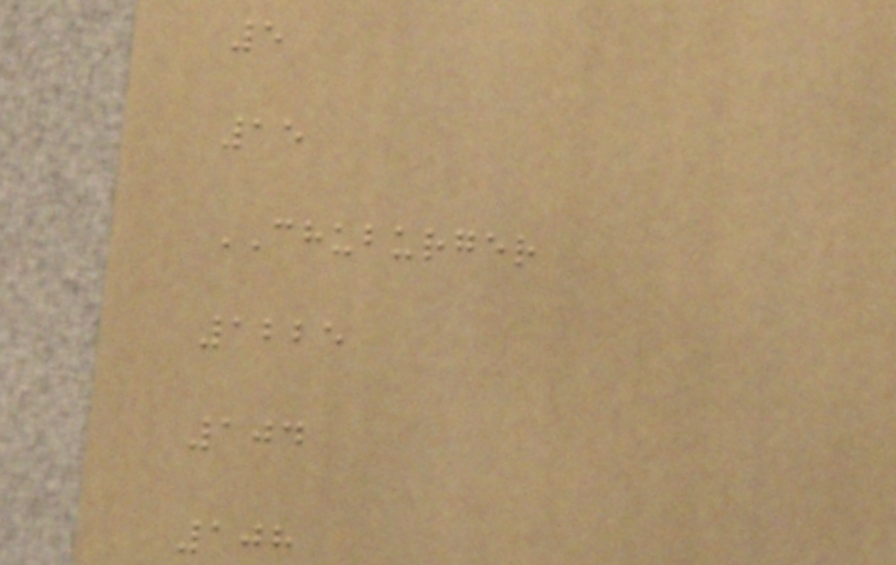5
15
CHUBURGER
1225
104
108
